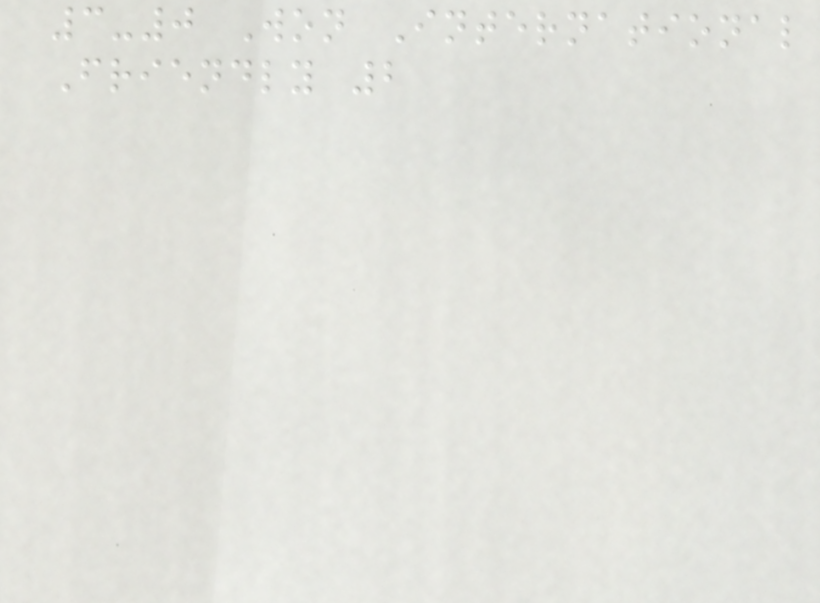3-0 Won International
Friendly 2
